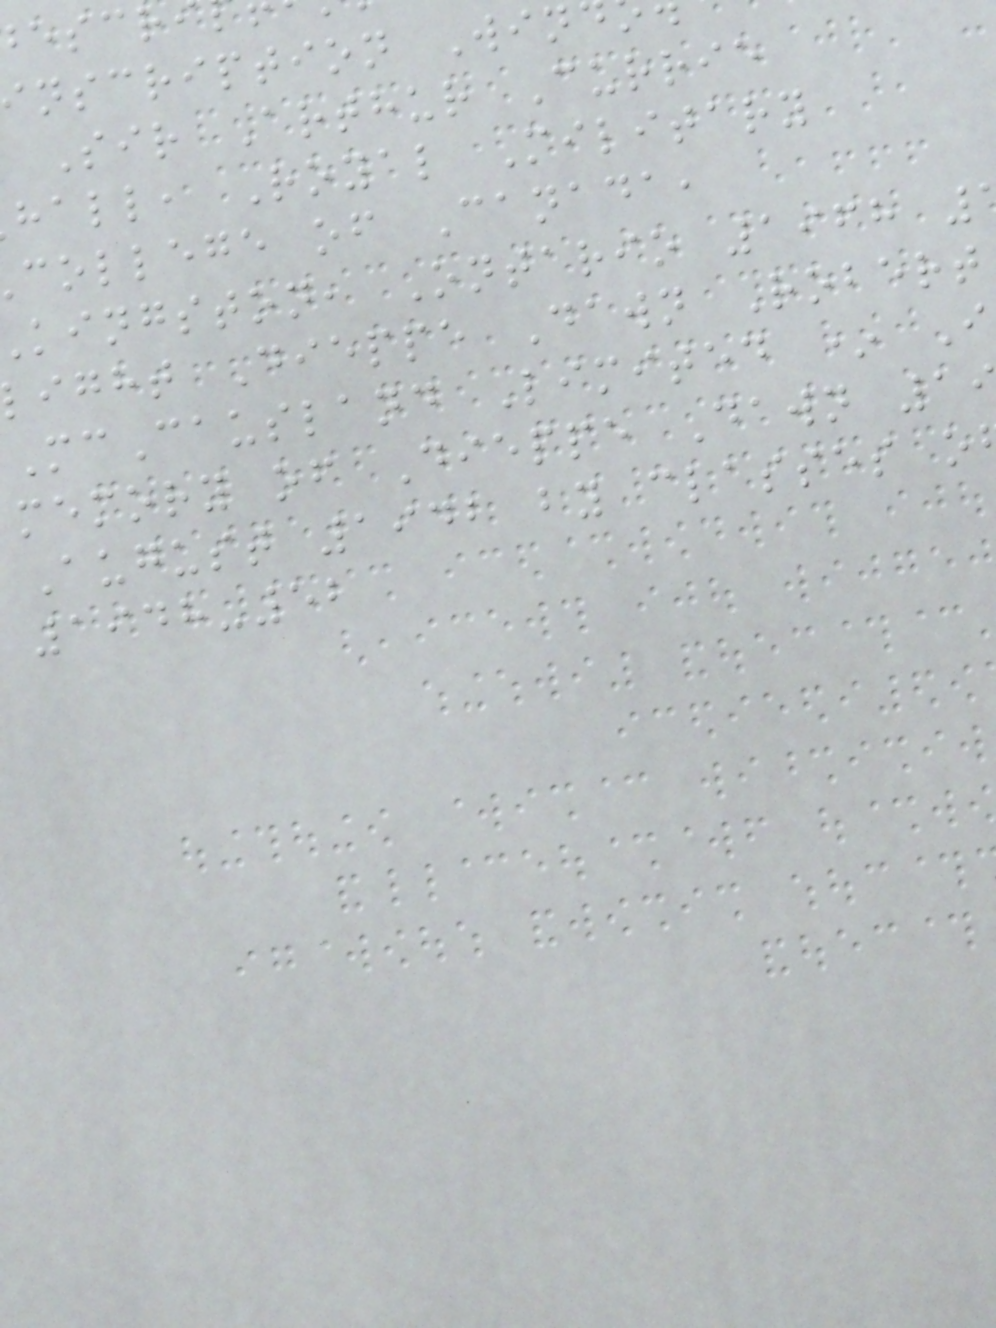nscription Win
Sir Arthur Currie
hall, Royal Military
college of Canada,
kingston, Ontario 1968
light Dieppe Dawn Robert
McCausland Limited * I
memory of Dieppe Dawn 1
August 1942 by classes o
1948-52
